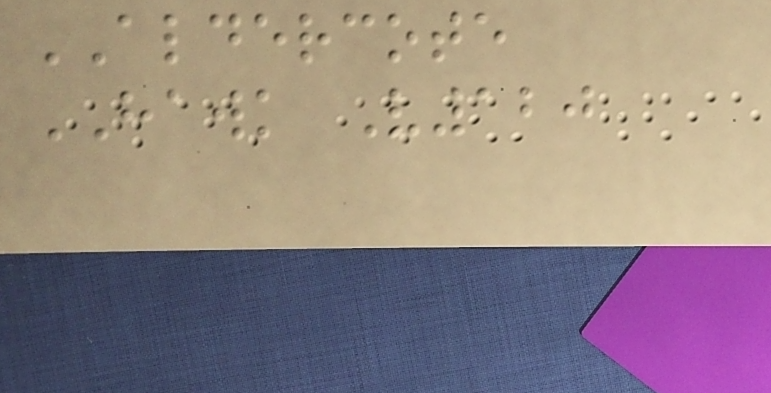ALDERCOTE
HAWK V120
